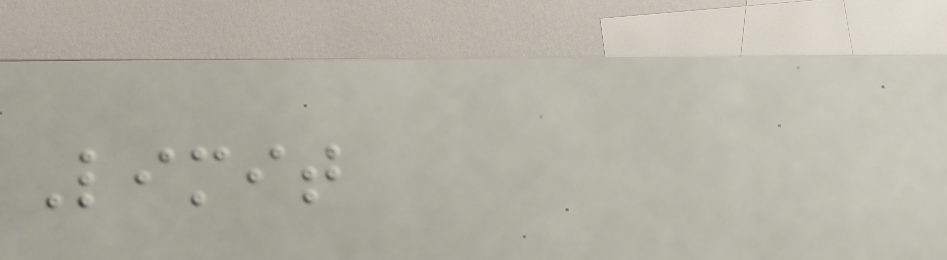Limit
